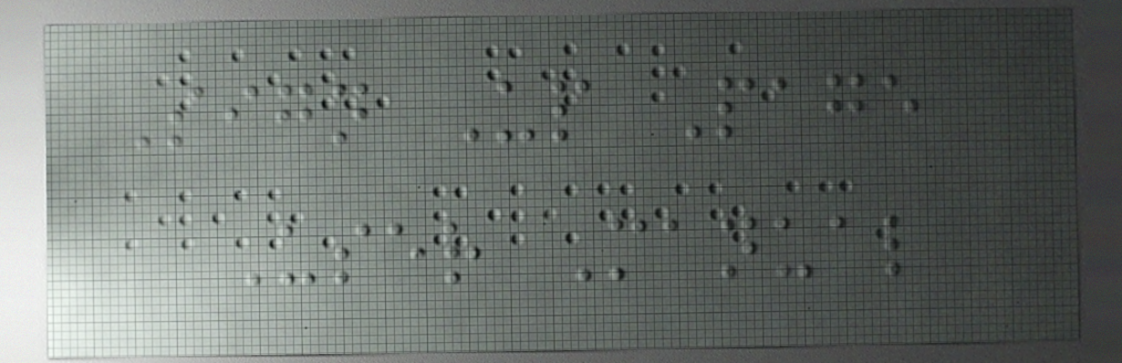Sign Up Page
User Manual
